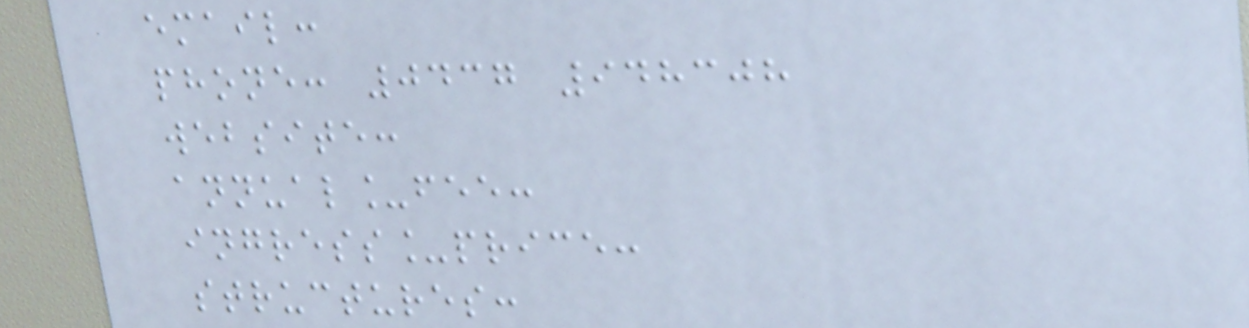email:
phone: 0437 948308
website:
annual_fee:
ingress_price:
structures:
